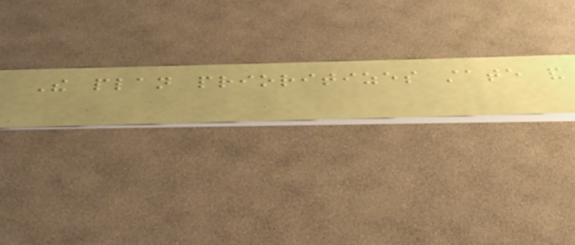The plan prioritizes state and
